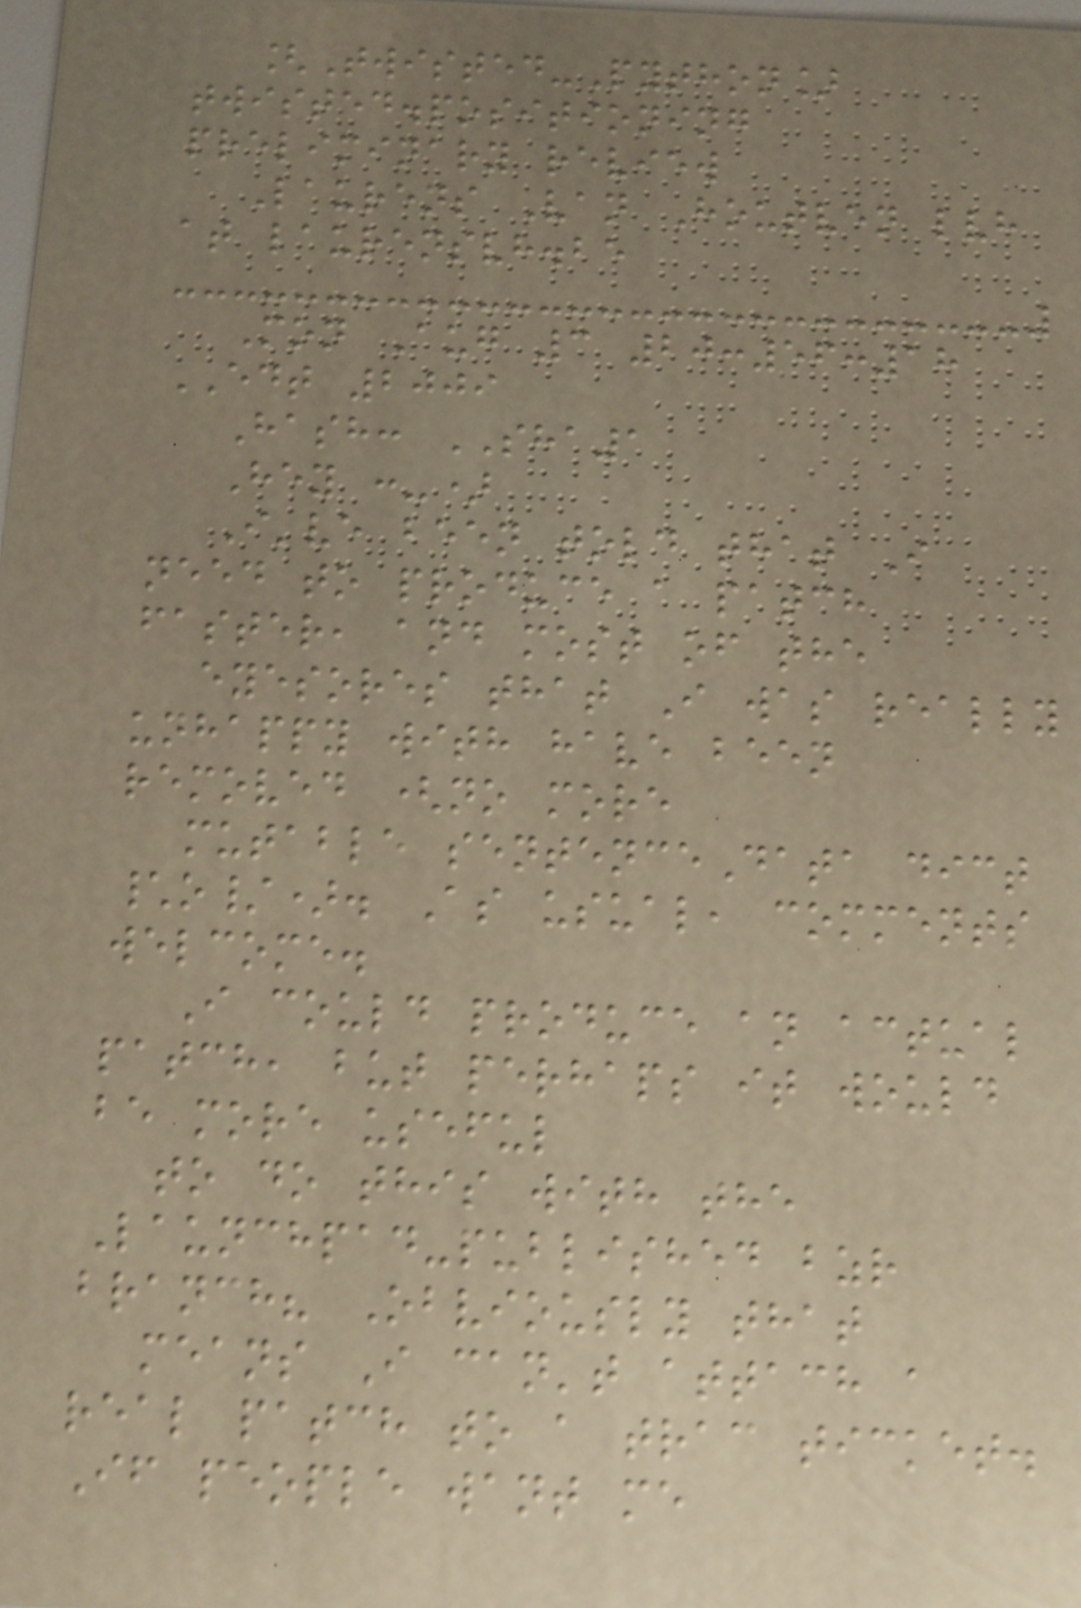[Twisted-Python]
twisted.positioning
preliminary review
Laurens Van Houtven lvh
at laurensvh.be
Mon Aug 3 20:56:18
EDT 2009
Hash: SHA1
Hey :-)
I've been told that I
need to produce a patch
faster, and most of the
eyesores that I was really
unhappy with have been
removed (no more
mutable sentenceData dict
\o/). As usual, comments
welcome.
I could produce an actual
patch, but perhaps it would
be more useful
to do this with the
Launchpad-published bzr
branch? Obviously that
means I can't attach a
real patch to a trac ticket.
If people want me
